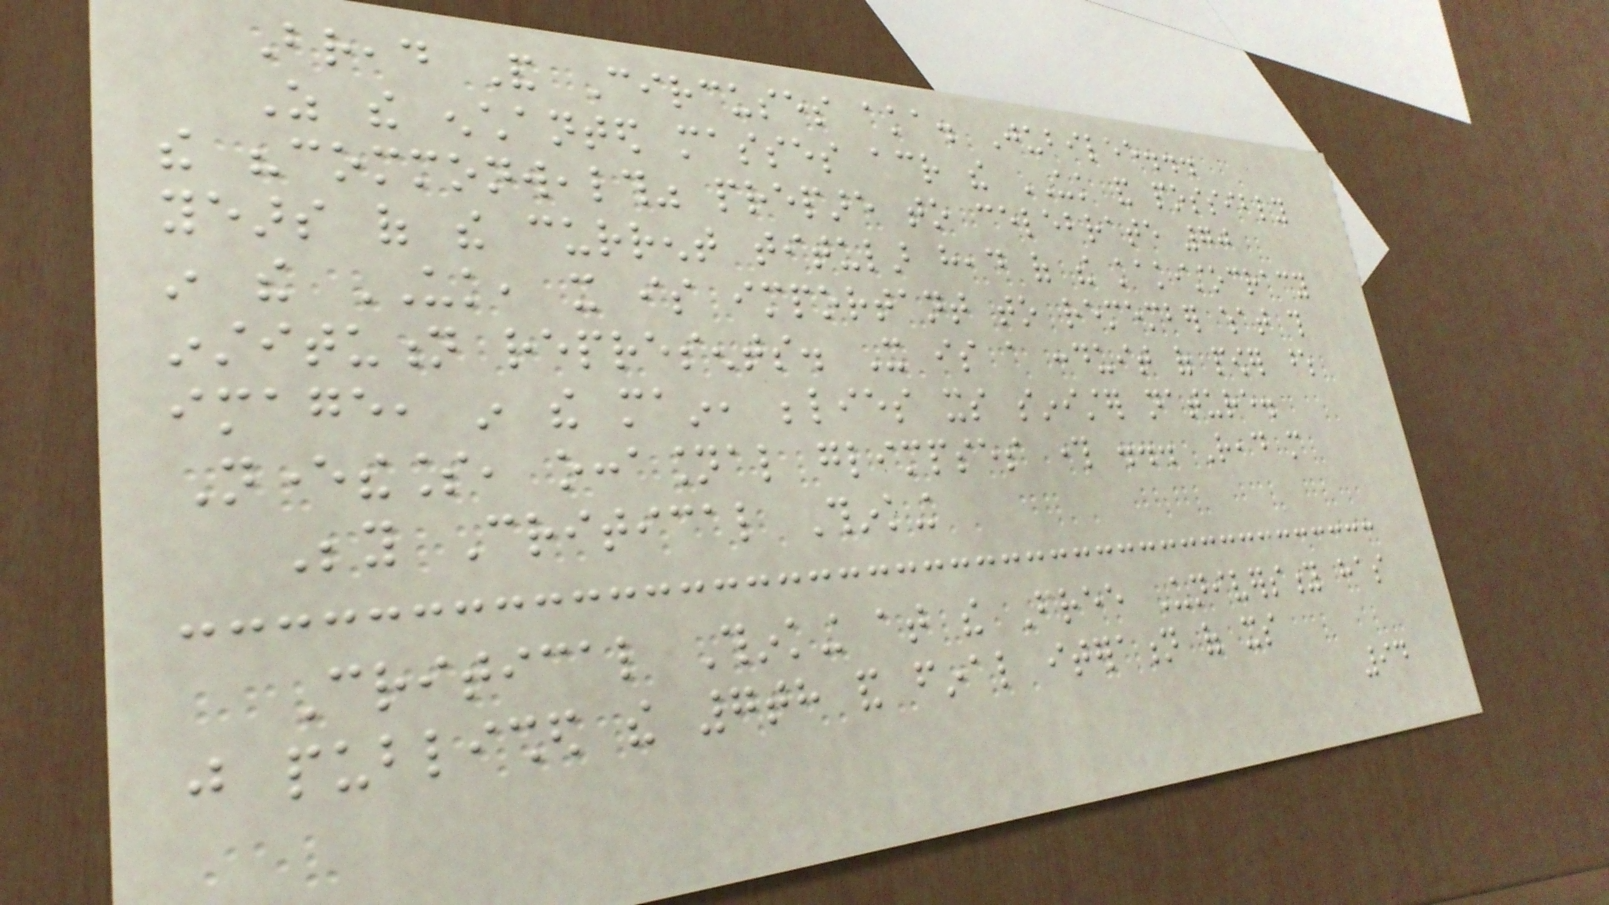Bread And Circuses aka. Jubilee...
As the enchanted masses across the UK and possibly
the "commonwealth" prepare to celebrate 70
years of the current titular head of the kakistocracy
in the UK, it is important to remember what this
institution represents. It is a conduit of power whose
image, in the main, belies its sinister nature.
Nevertheless, occasional glimpses through ... Read more
Beyond Critical Thinking
Critical Thinking at the Free University has
just published the 7th and final iteration of its
94
